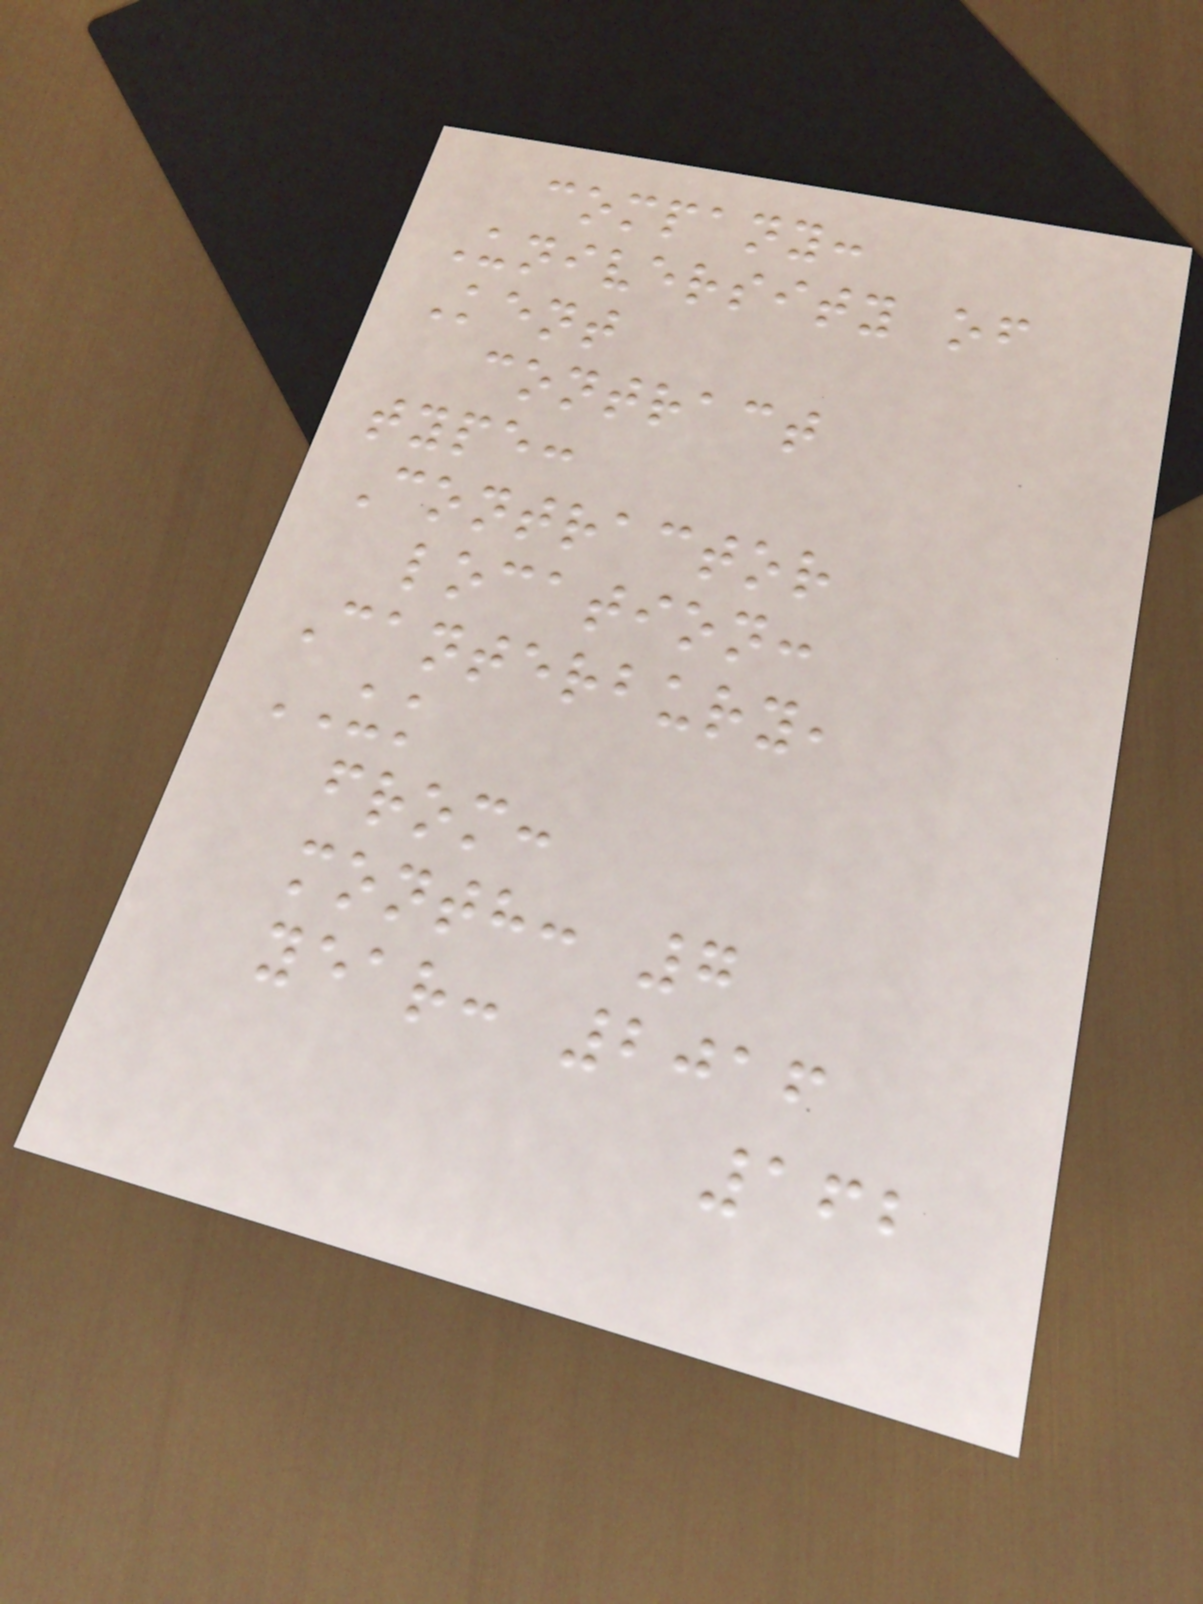company:
University of
Kent
contract
type:
Contractor
location:
Canterbury,
UK
from:
month: 7
year: 2016
162
